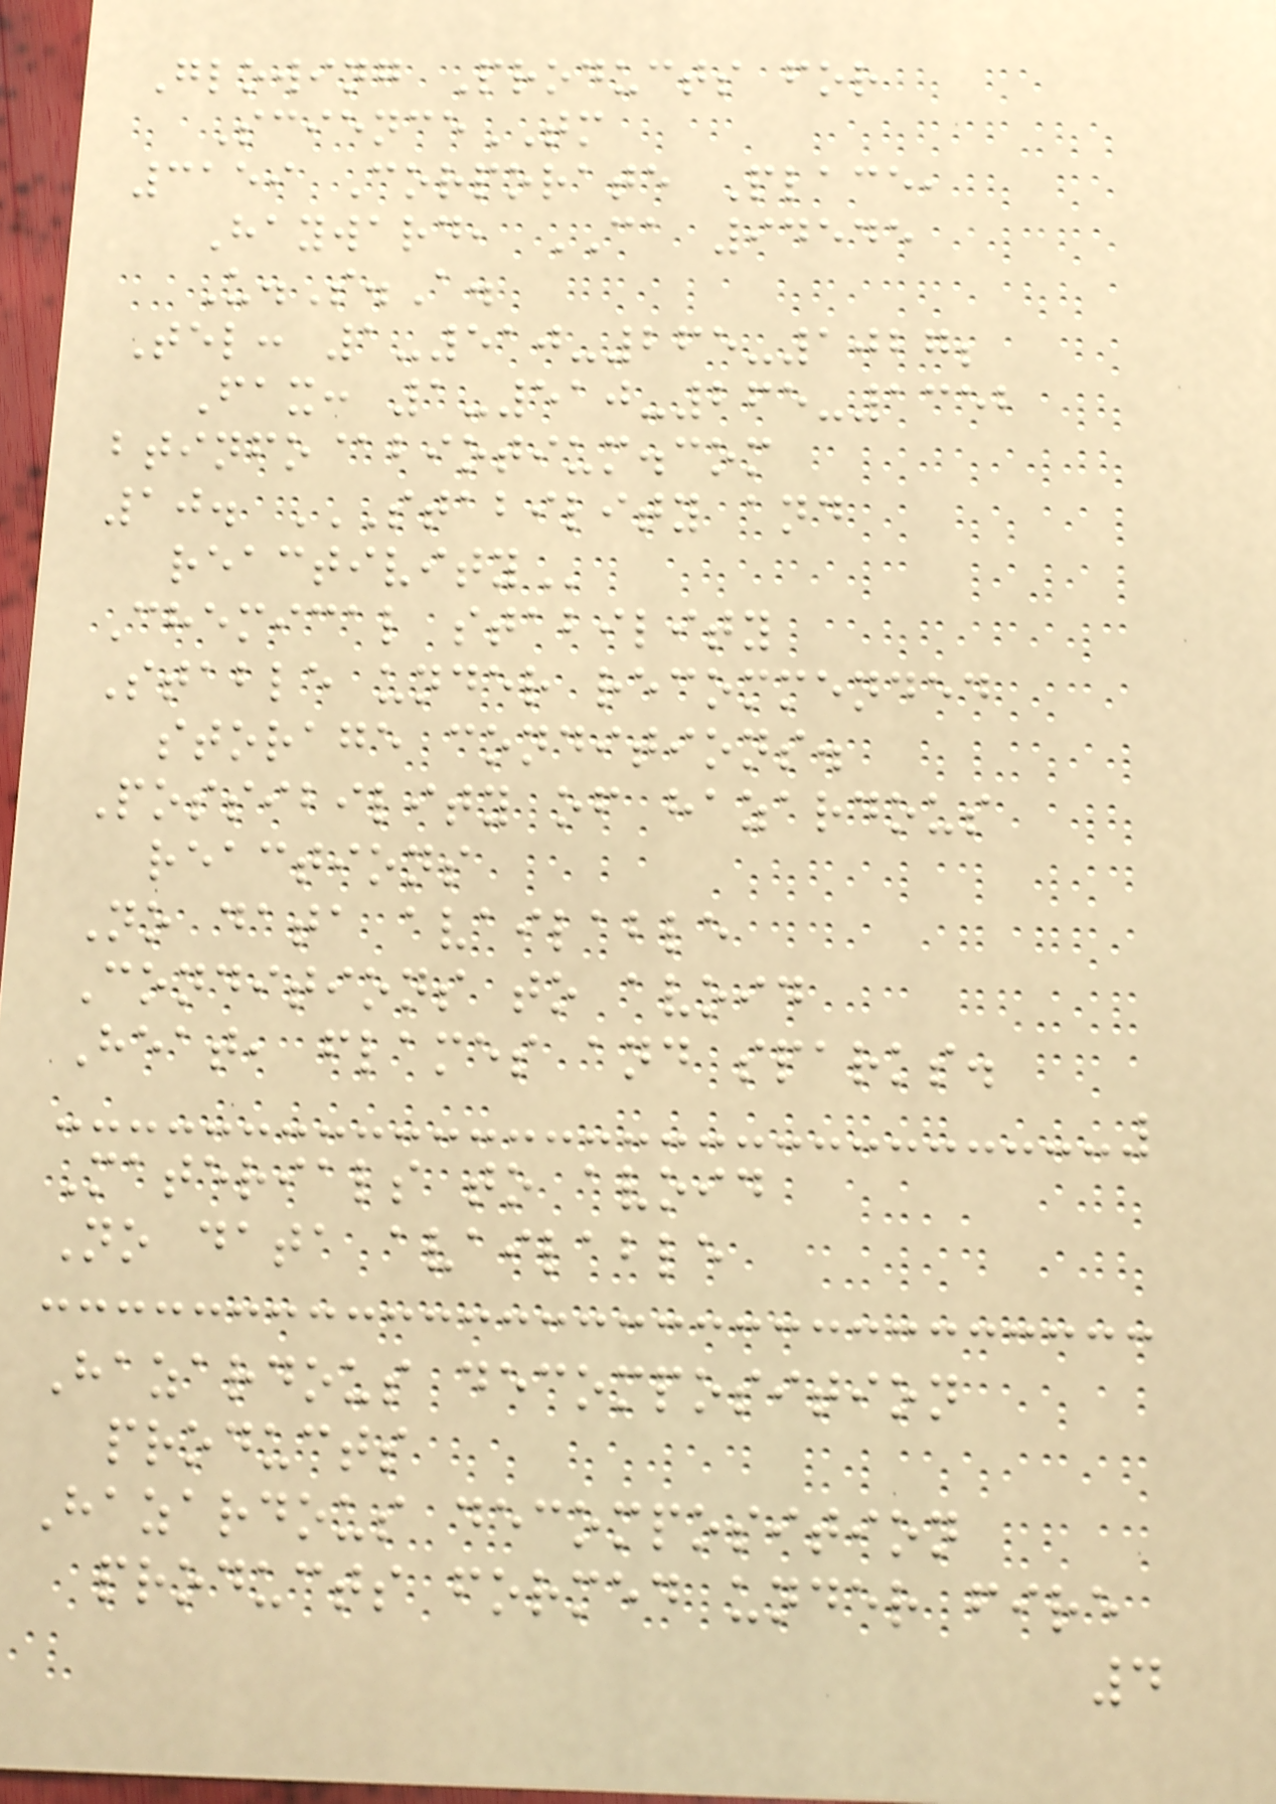Glowing Products for
ScienceTM
3159 Corporate Place,
Hayward, CA 94545
U.S.A.
Tel: 1-510-265-1027;
Fax: 1-510-265-1352
btinfo@biotium.com
10. STABILITY AND
REACTIVITY
Chemical stability
Stable under recommended
storage conditions.
Possibility of hazardous
reactions
No data available
Conditions to avoid
Heat, flames and sparks.
Materials to avoid
No data available
Hazardous decomposition
products
Hazardous decomposition
products formed under fire
4
